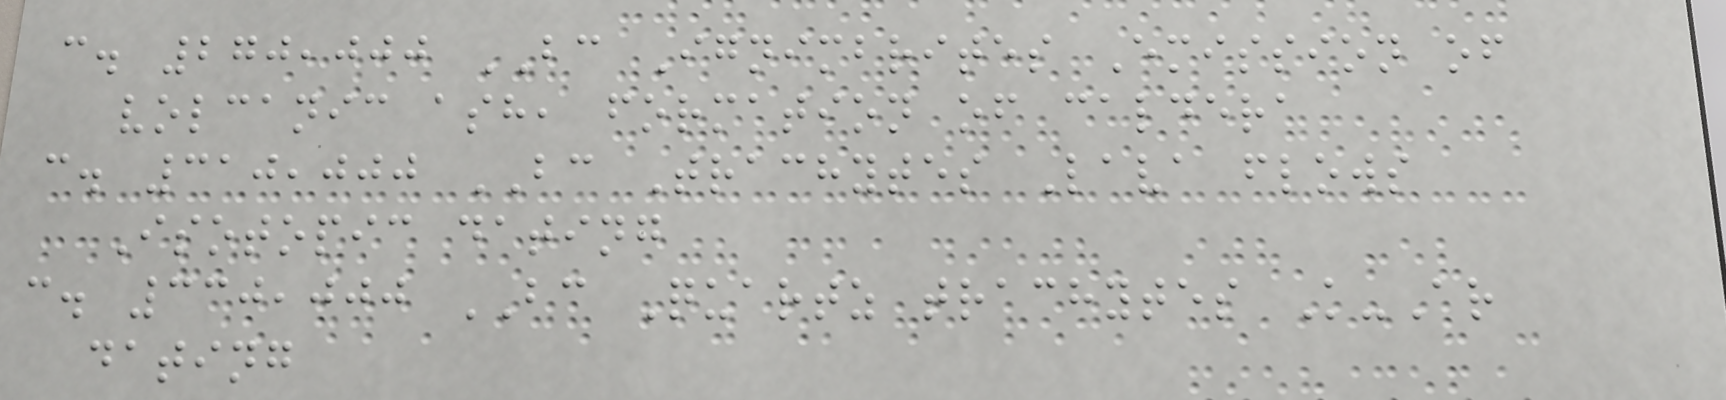c. 270,000 BC Ignimbrites Emission of
volcanic ash, formation of caldera
c. 310,000 BC Trachytes Lava flows
Isotopic dating
c. 330,000 BC Quartz trachytes K-Ar
dating
